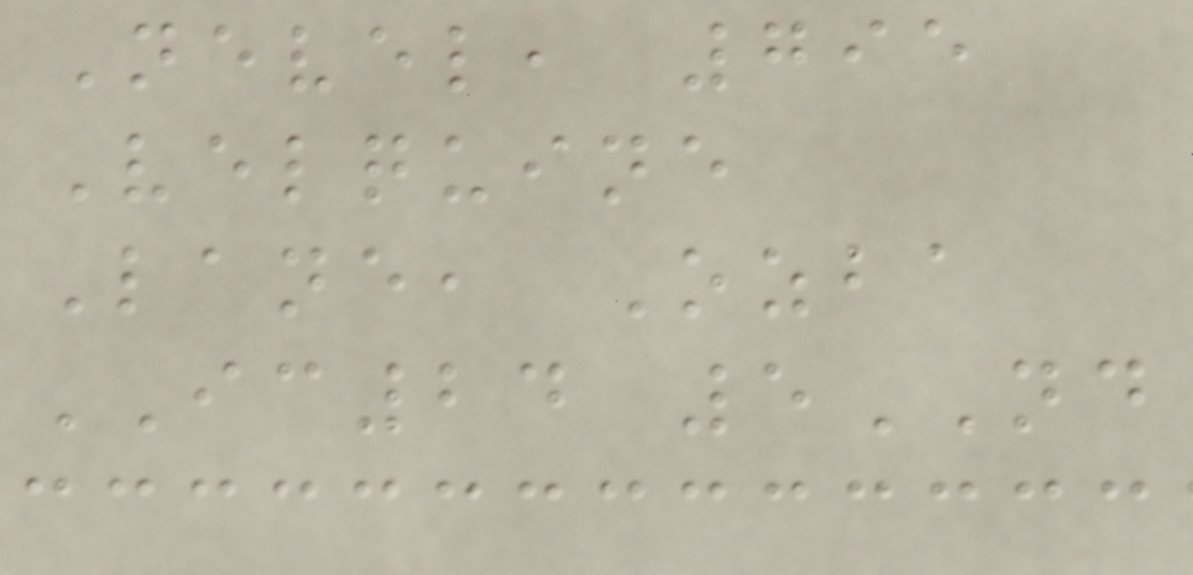Nevel, 795
Velquine
Lane, Ozba
IC24 5ND
